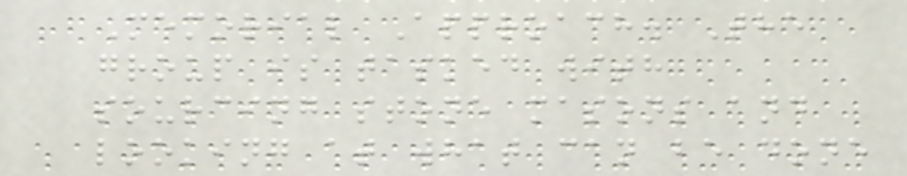Memorial Approach. The
group is tasked with
sourcing stone masons and
looking at what can be done
